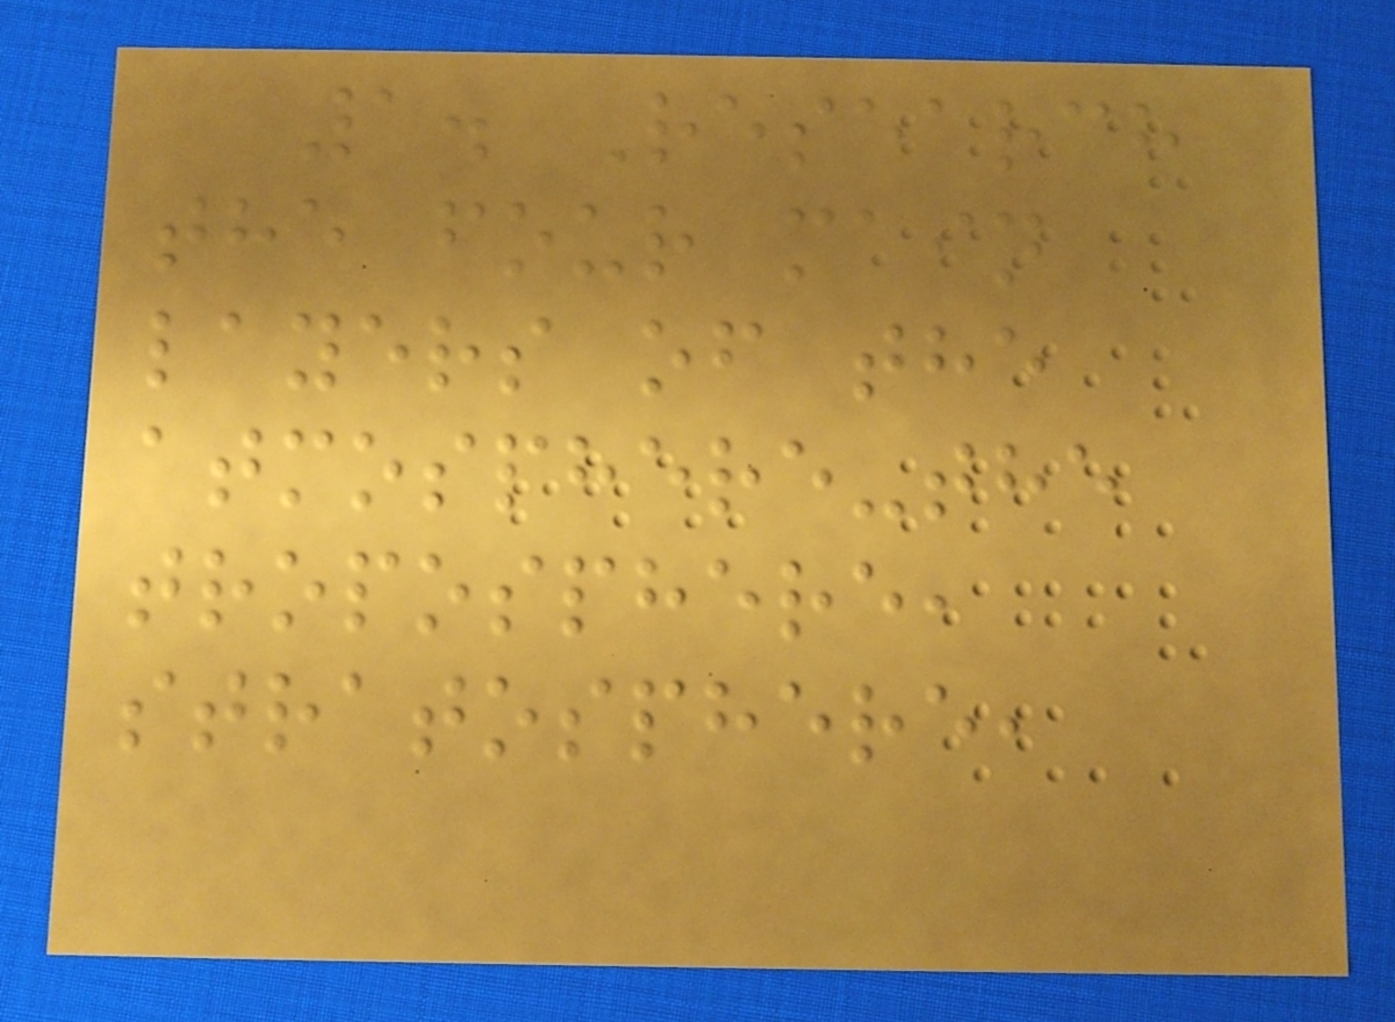1. Research
the four main
layers of the
atmosphere-the
troposphere,
stratosphere,
